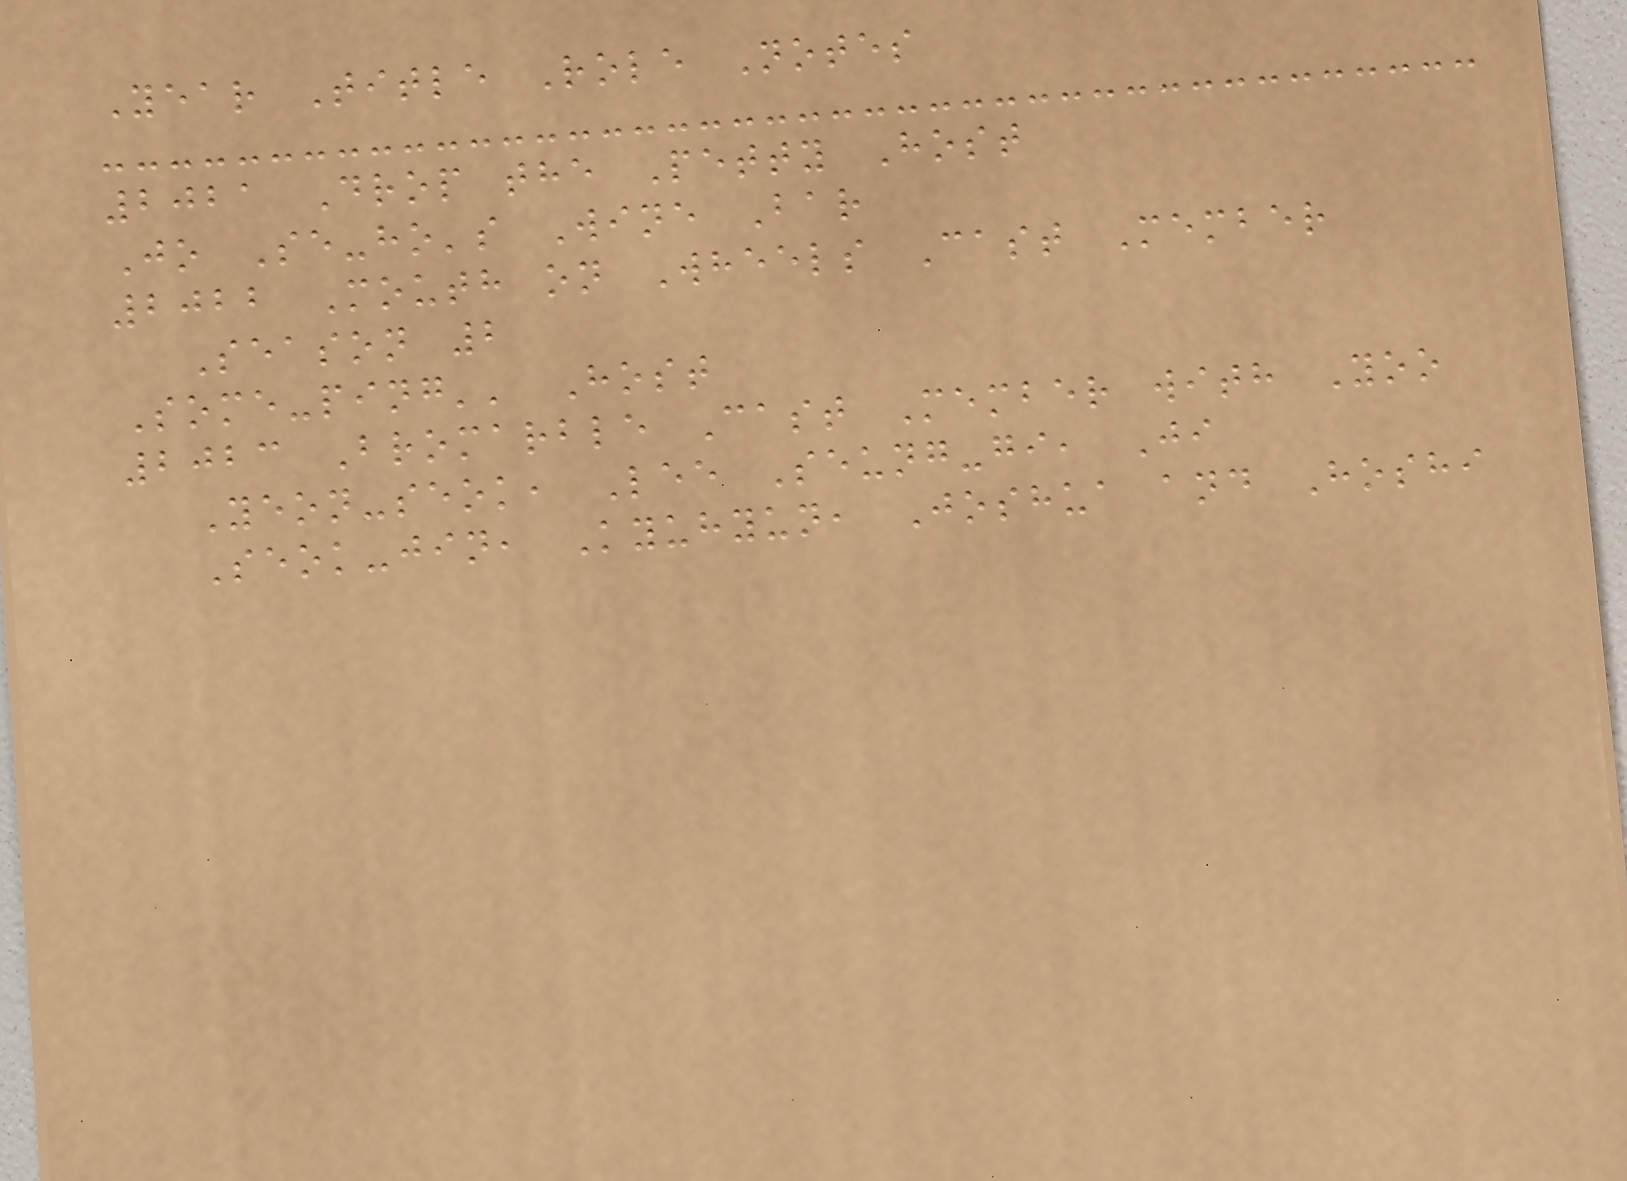Year Title Role Notes
2021 Drop the Petty Host
Jo Se-ho's Wine Bar
2022 Mouth on Wheels Cast Member
Season 2
Some-ping'' Host
2023 Bromarble Cast Member with Yoo
Yeon-seok, Lee Seung-gi, Ji
Seok-jin, Kyuhyun, Joshua and Hoshi
